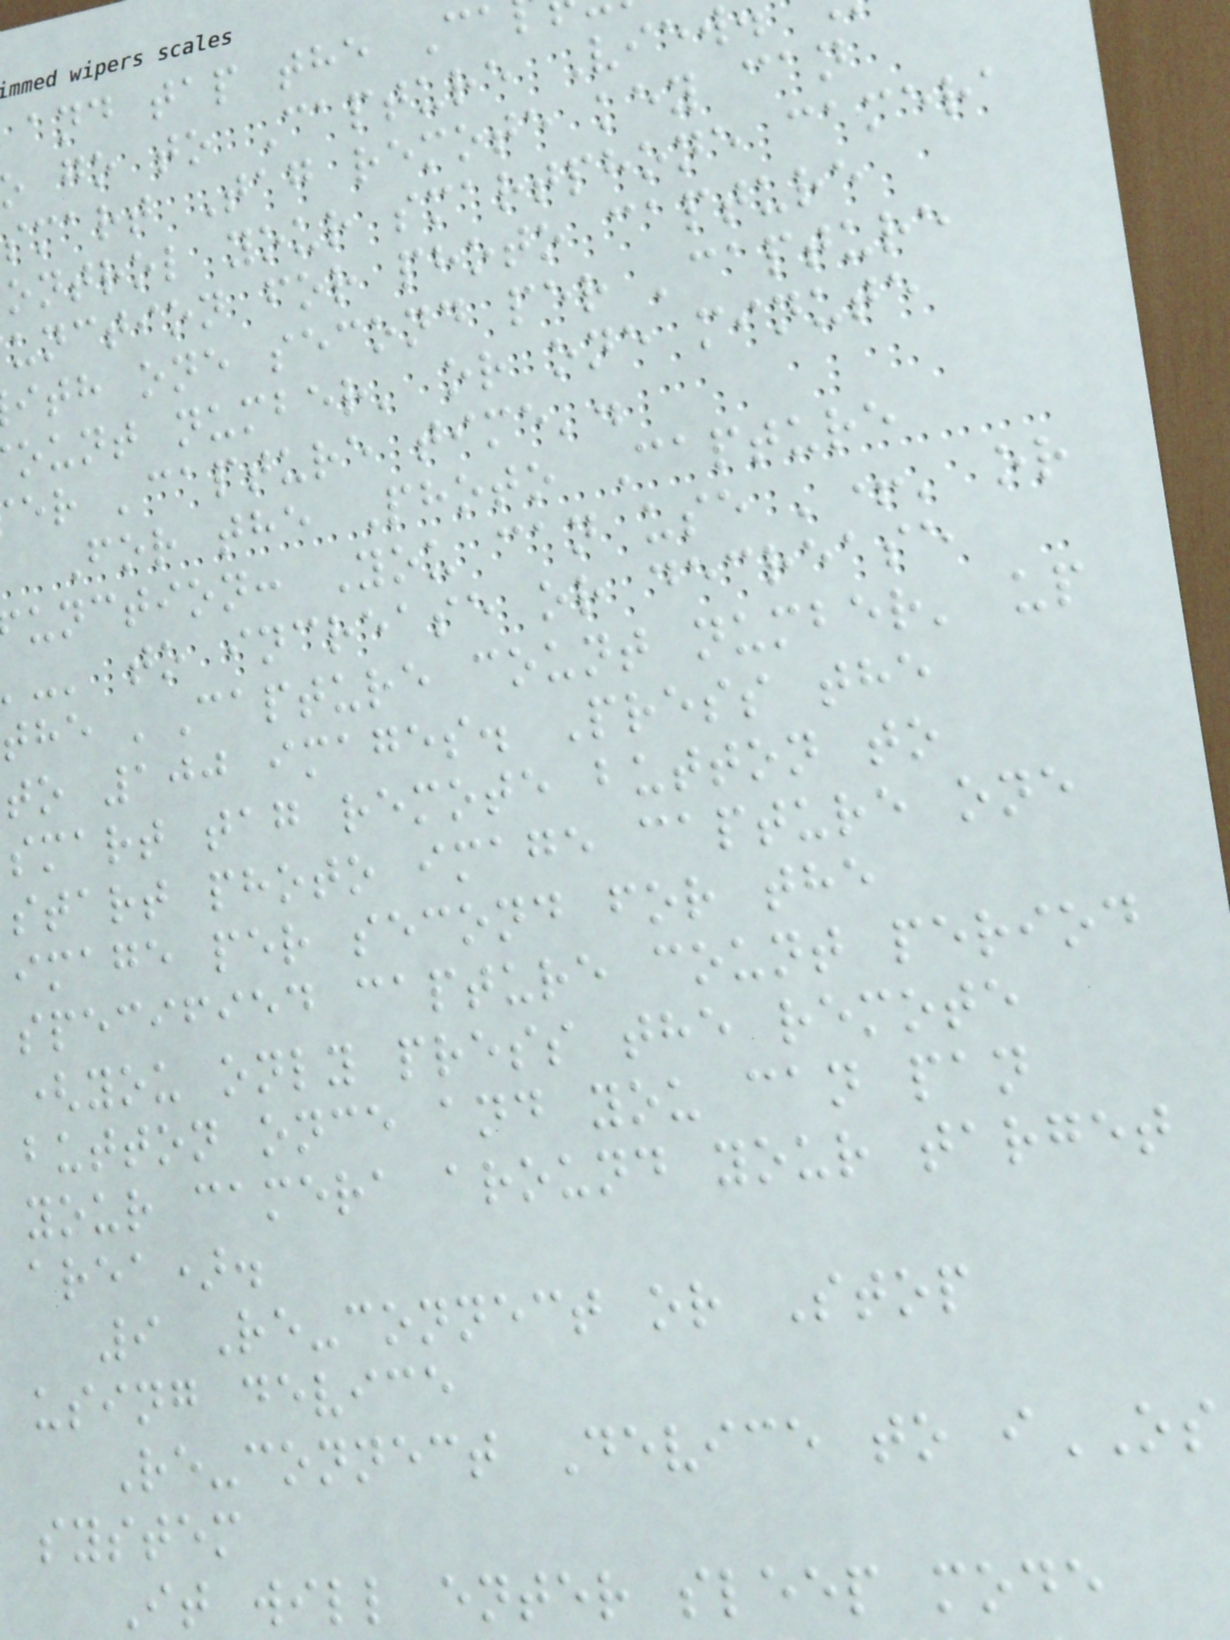and tap the C
go to Capture View
smart Tag remote key can
ontrol your smartphone camera
unction for photo capture
ith one second per 'capture
ount number' or one minute
er 'capture time'.
For the Photo Capture
unction: You can use '+' or
-' to increase or decrease
the 'Capture count number' up
to 100 images. Press the
smart tag remote button to
start photo image capture one
image per second for the
specified capture count period
(you only press the remote
button once and you can pan
your camera around your target
area).
9 Re-connect or Stop
using device
Re-connect Device to iOS
system
It will enter sleep mode
